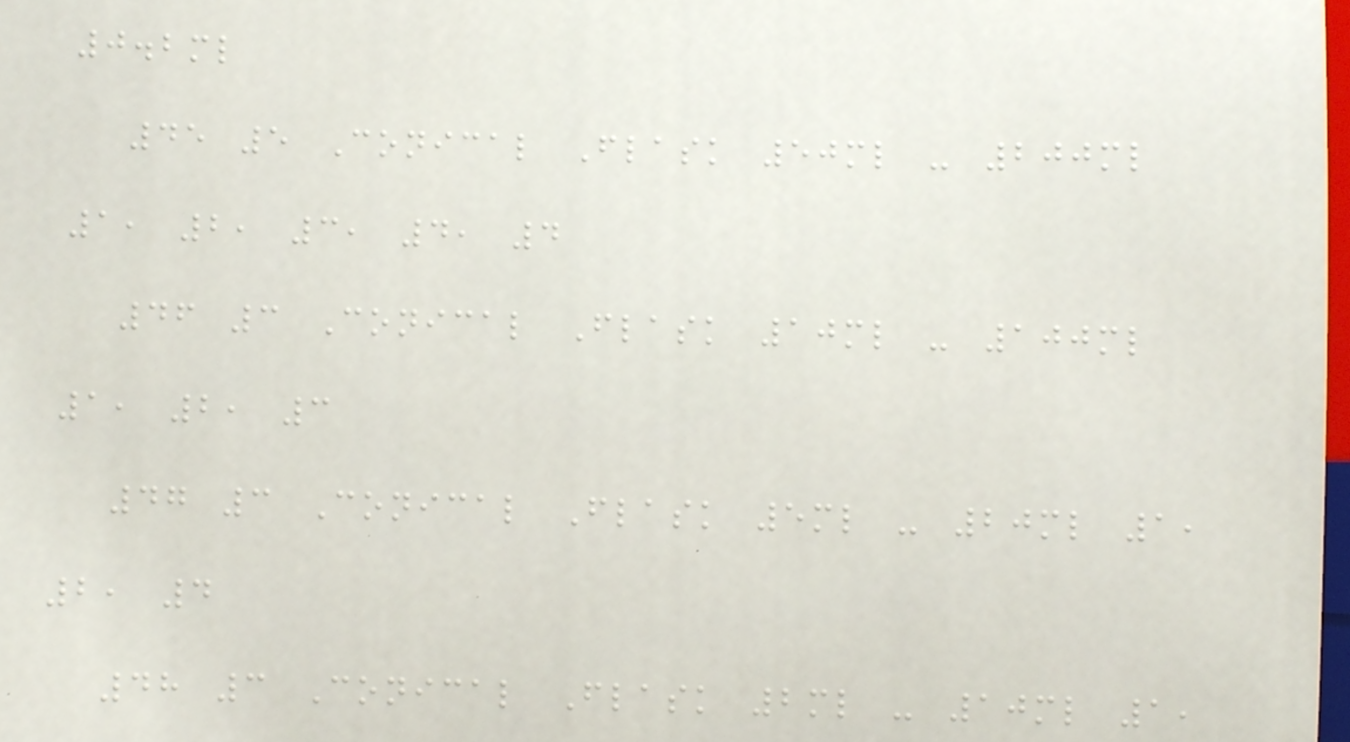0.2ml
45 5 Conical Flask 50ml - 200ml
1, 2, 3, 4, 4
46 3 Conical Flask 10ml - 100ml
1, 2, 3
47 3 Conical Flask 5ml - 20ml 1,
2, 4
48 3 Conical Flask 2ml - 10ml 1,
